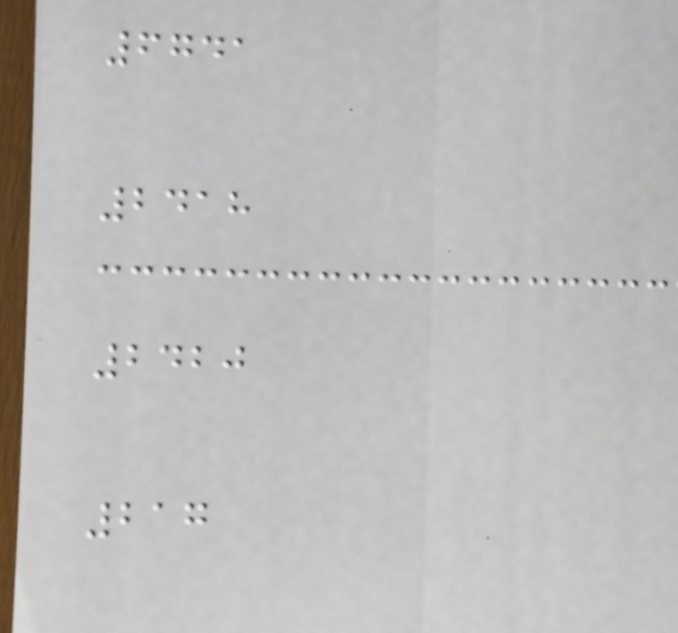6741
2418
2420
217
